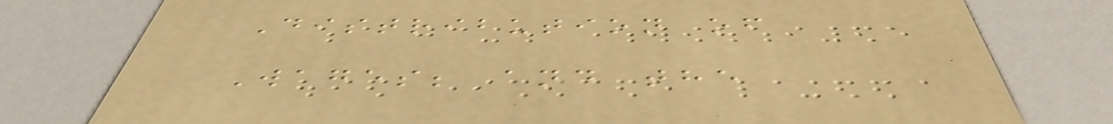Distribution of
Wages; and the
